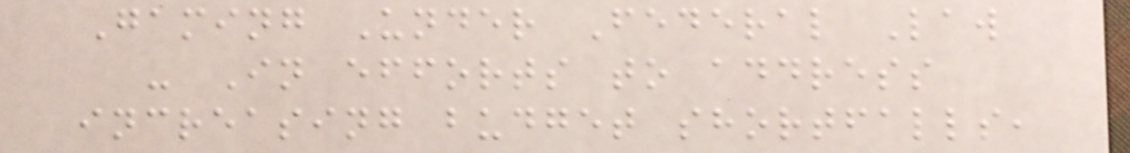Gaming Under Federal Law
- In efforts to address
increasing budget shortfalls,
